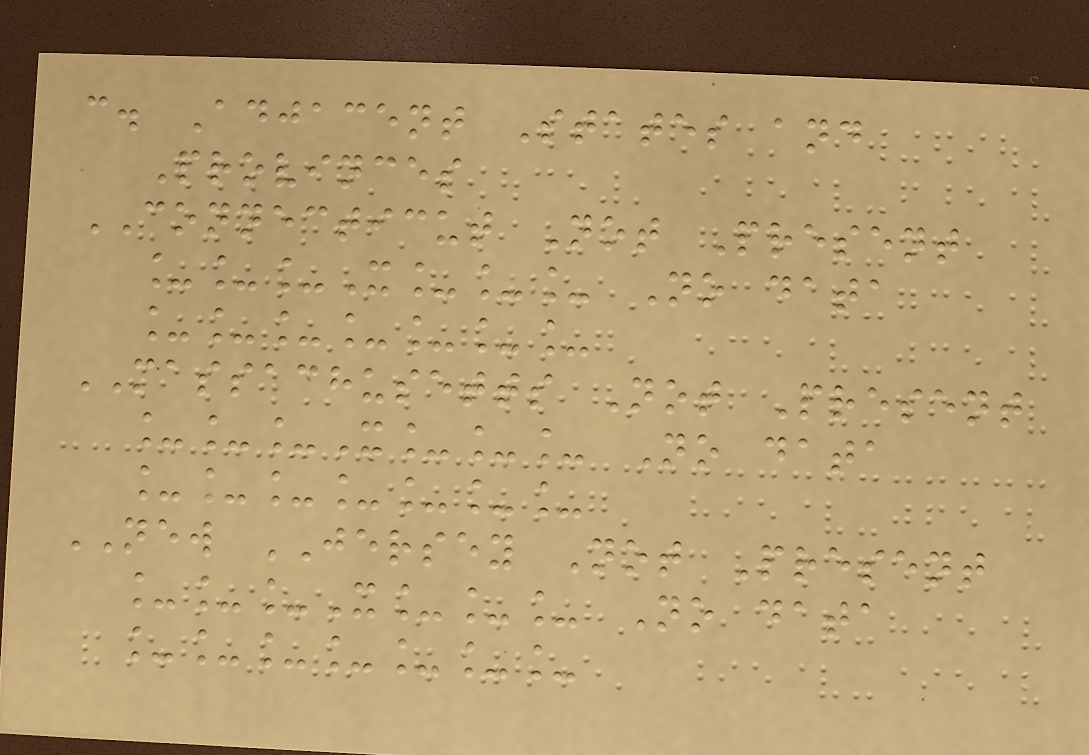c. Adjacent States and
Provinces
CONNECTICUT Not Present
___X___ No data
_______
MASSACHUSETTS Not Present
___X___ No data
_______
NEW JERSEY Not Present
___X___ No data
_______
